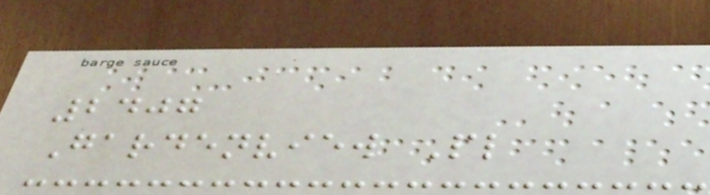2407
Gardenview Pl
